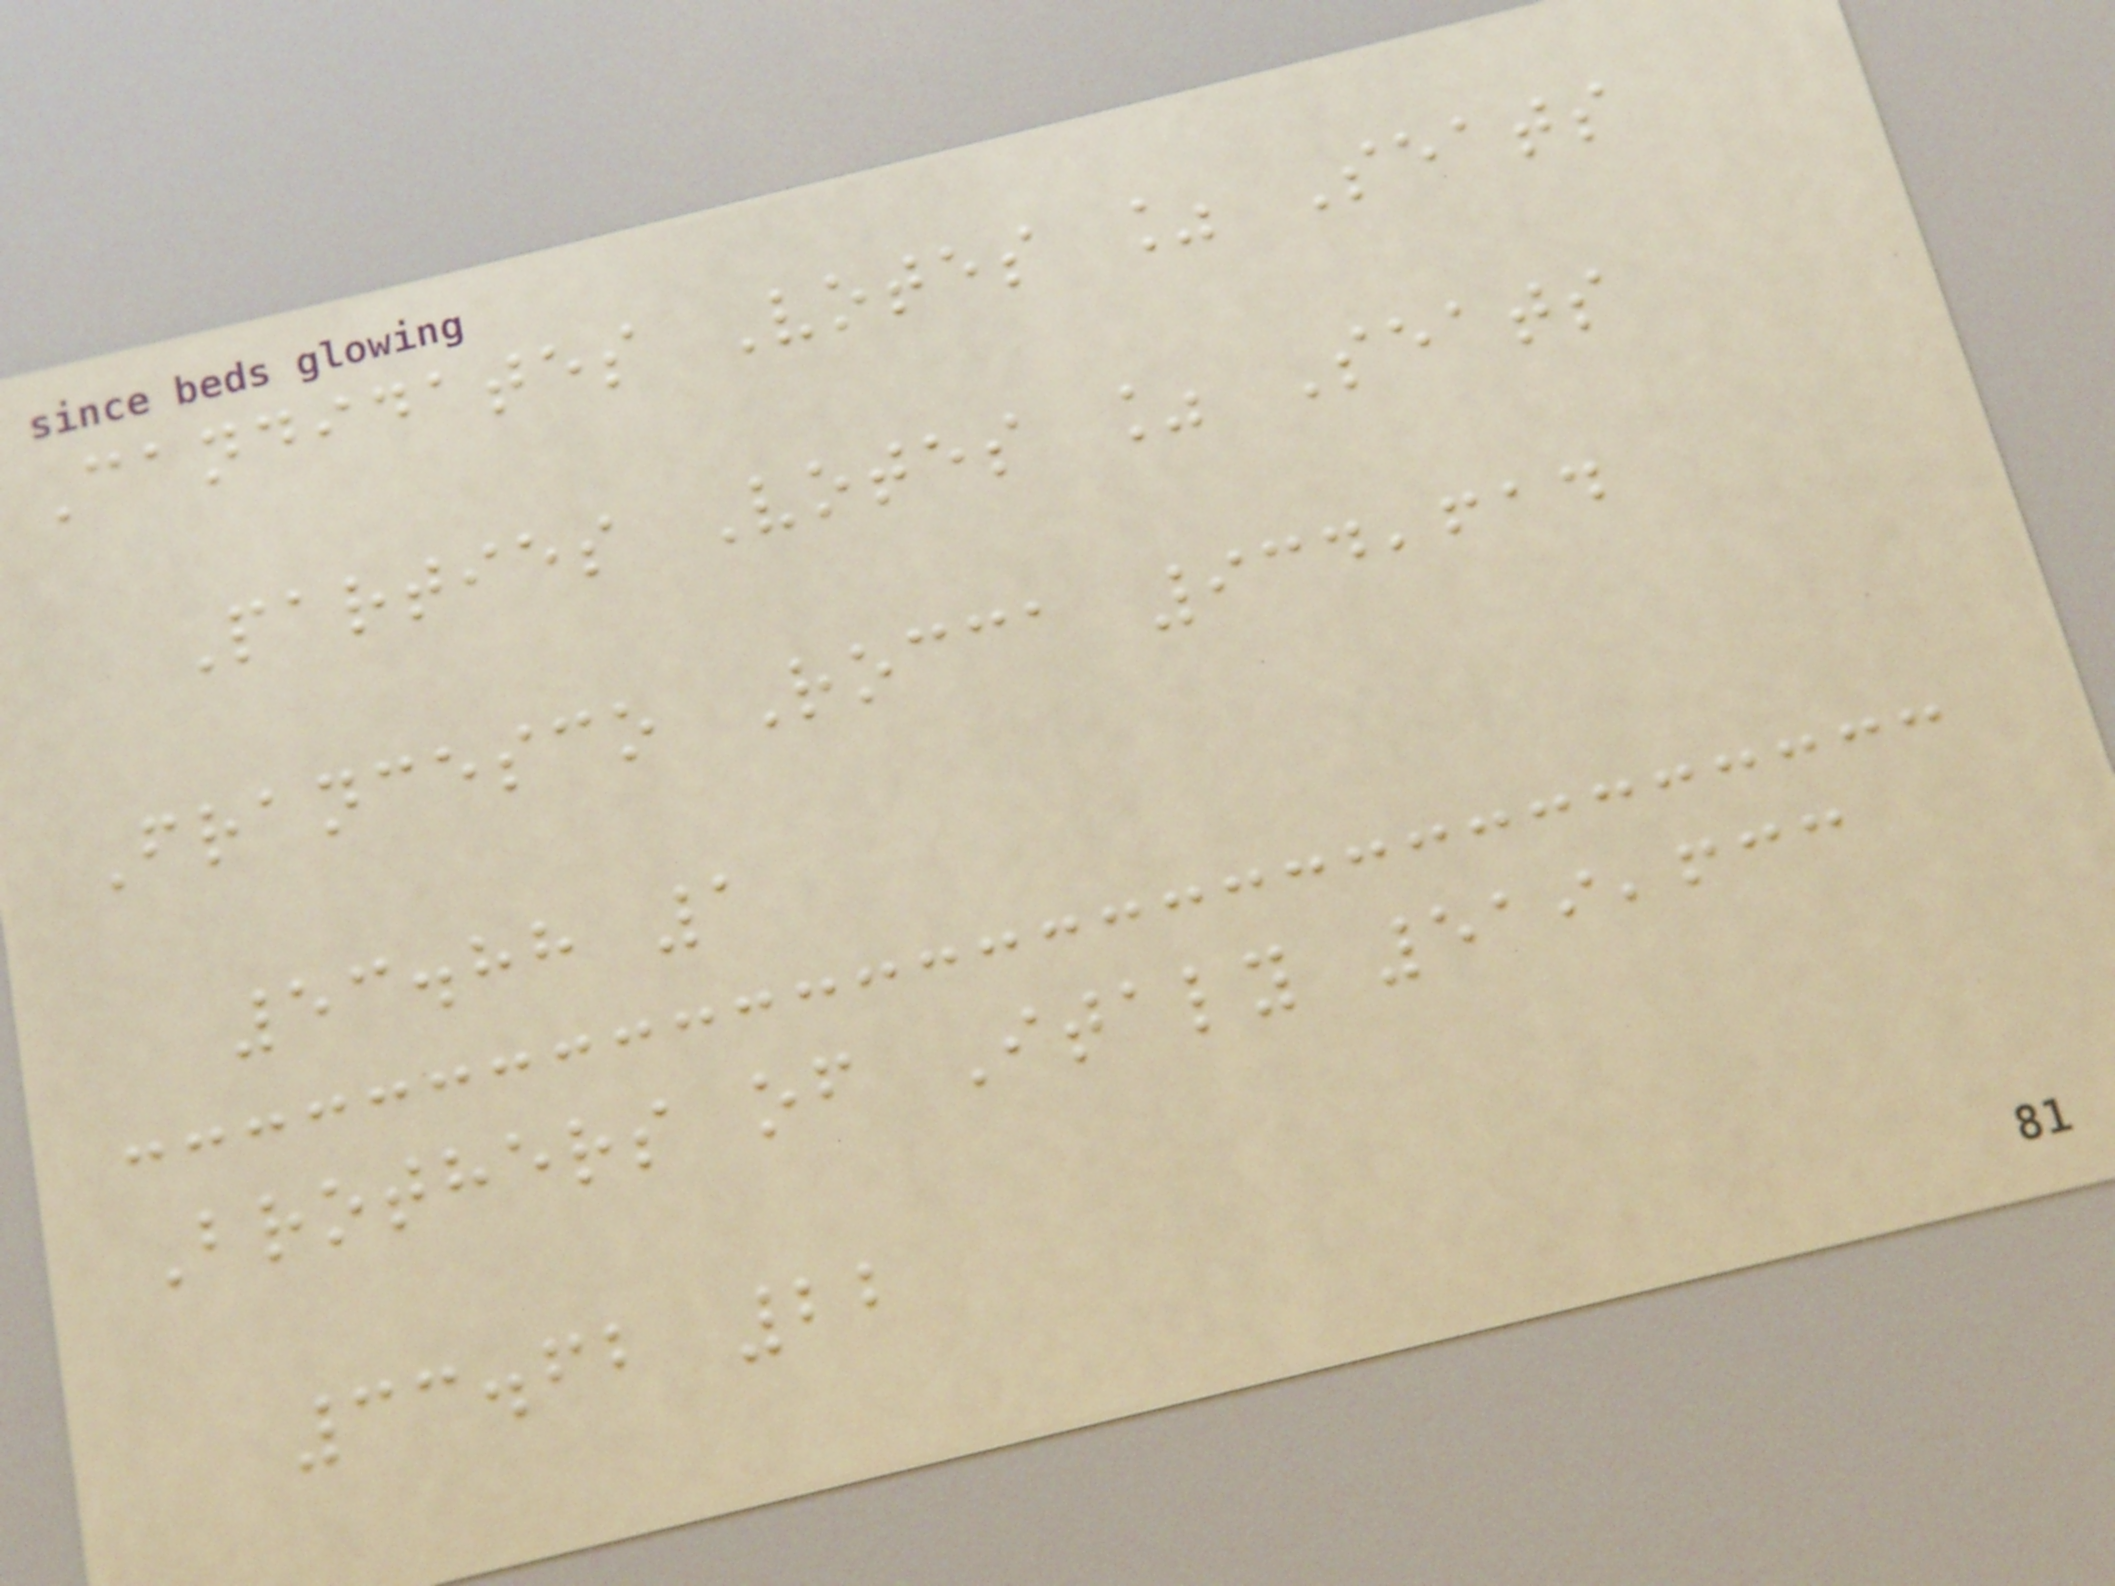Candidates Votes % Seats
Parties Votes % Seats
Francesco Rocca 934,614
53.88 1
Brothers of Italy 519,633
33.62 22
